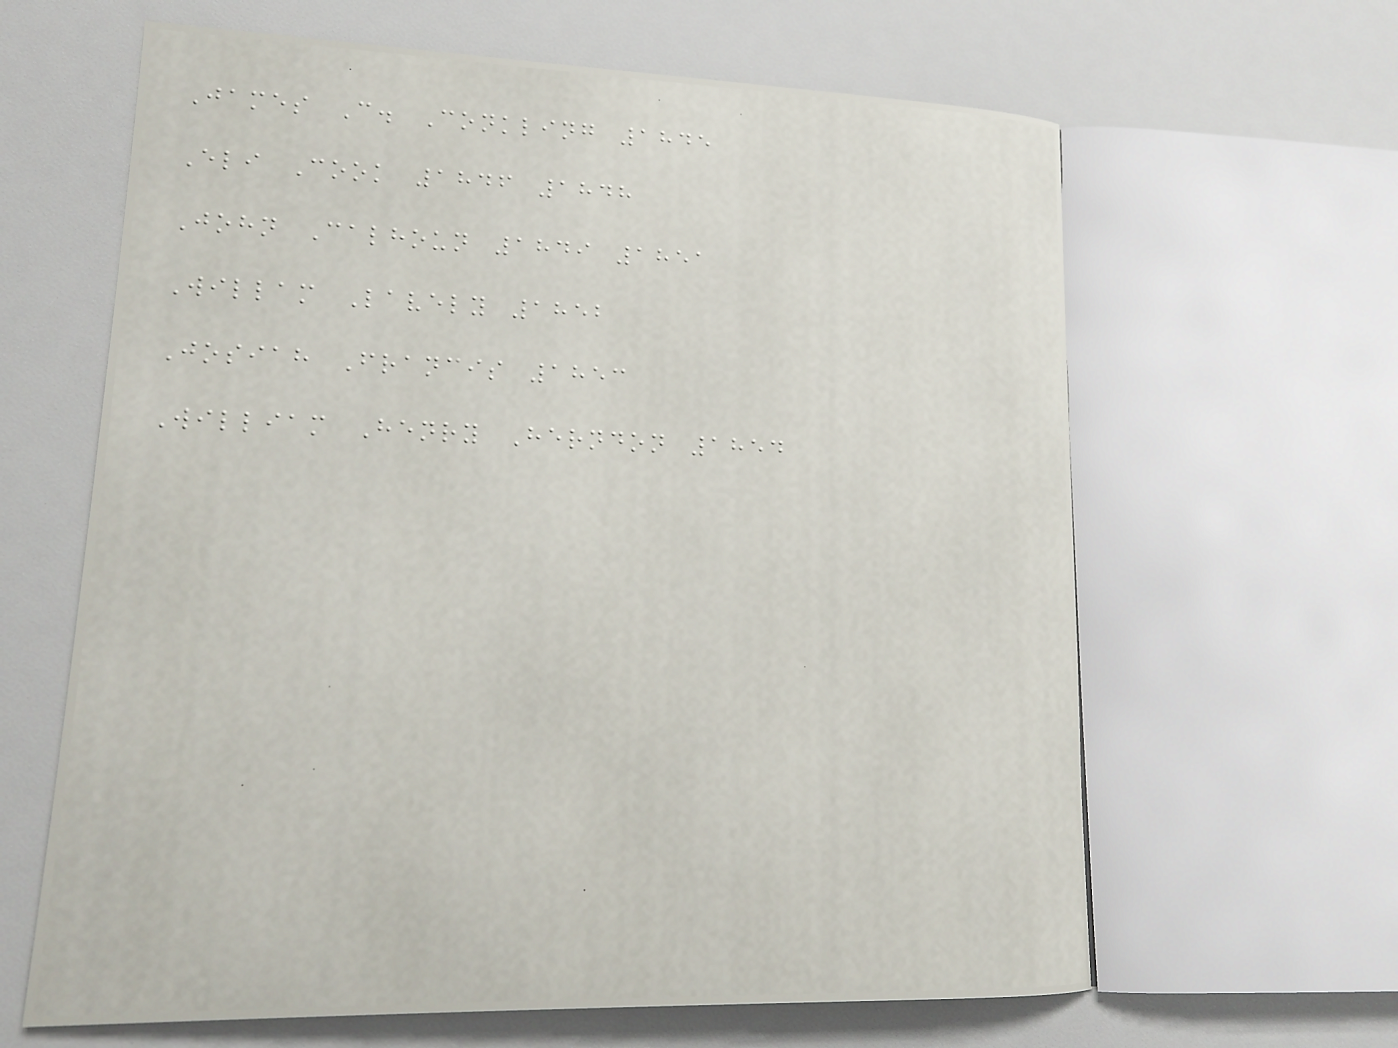James C. Conkling 1845
Eli Cook 1846 1848
John Calhoun 1849 1851
Willam Lavely 1852
Josiah Francis 1853
William Henry Herndon 1854
